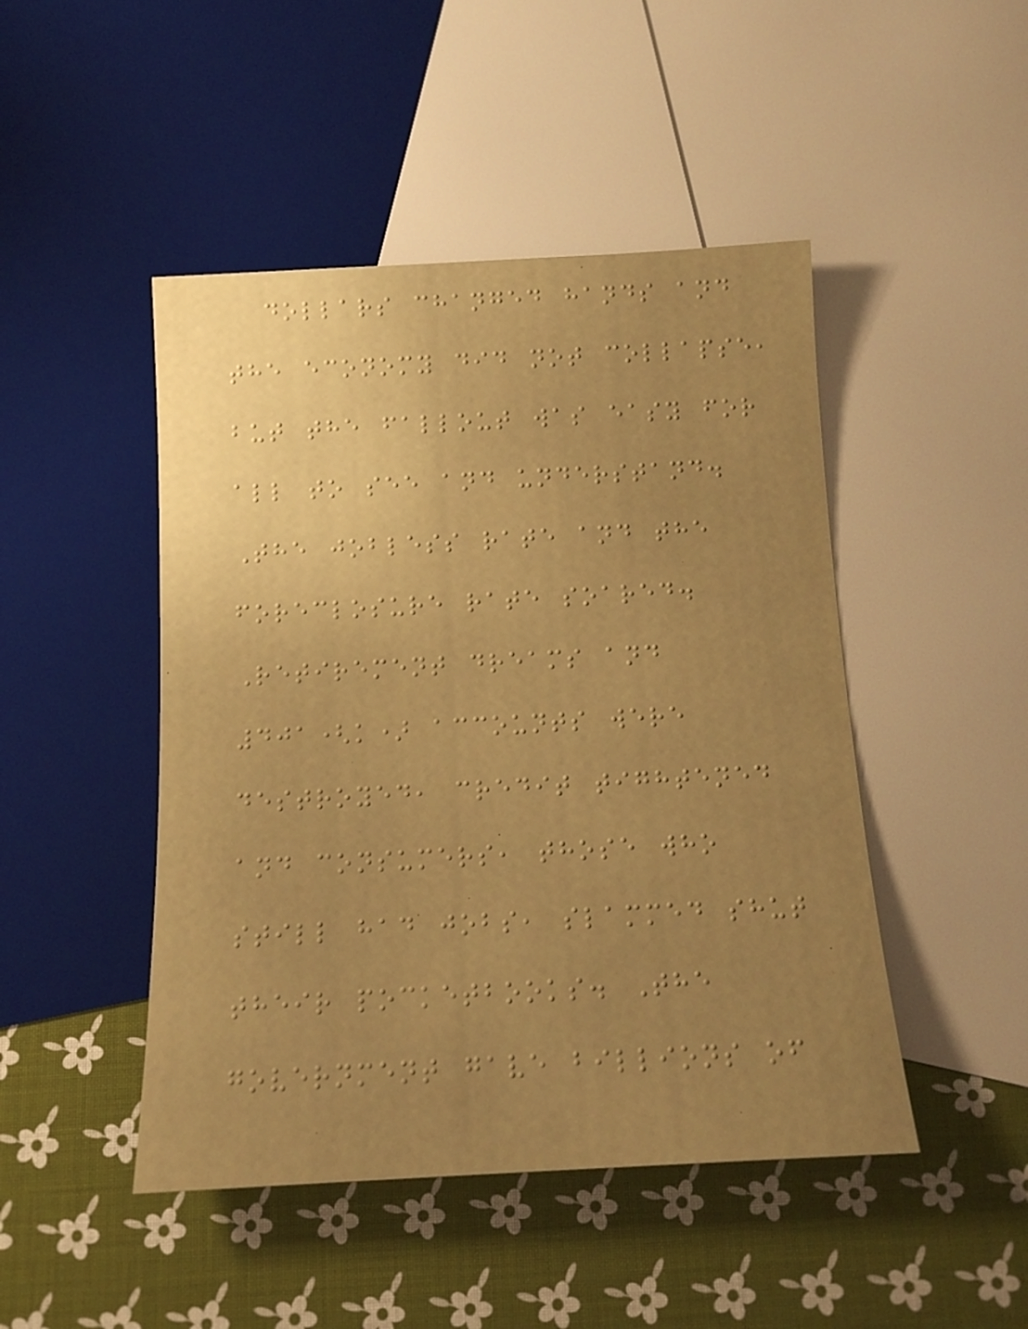dollars changed hands and
the economy did not collapse,
but the fallout was easy for
all to see and understand.
The jobless rate and the
foreclosure rate soared.
Retirement dreams and
401(k) accounts were
destroyed, credit tightened
and consumers, those who
still had jobs, slammed shut
their pocketbooks. The
government gave billions of
